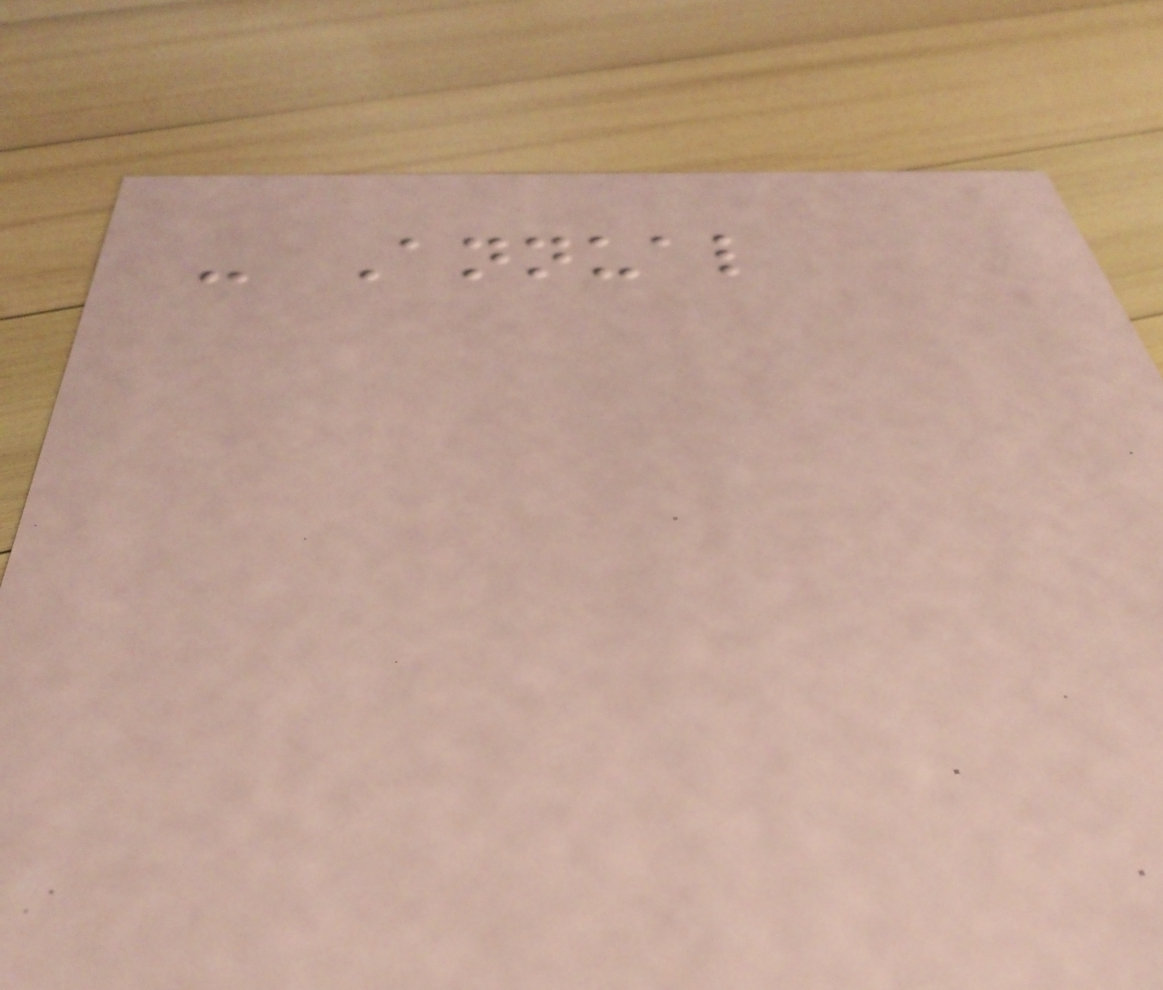- Annual
